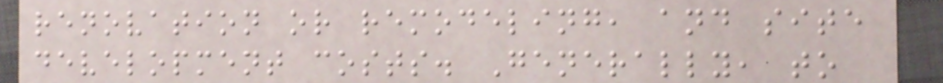renovation or remodeling, and site
development costs. Generally, to
